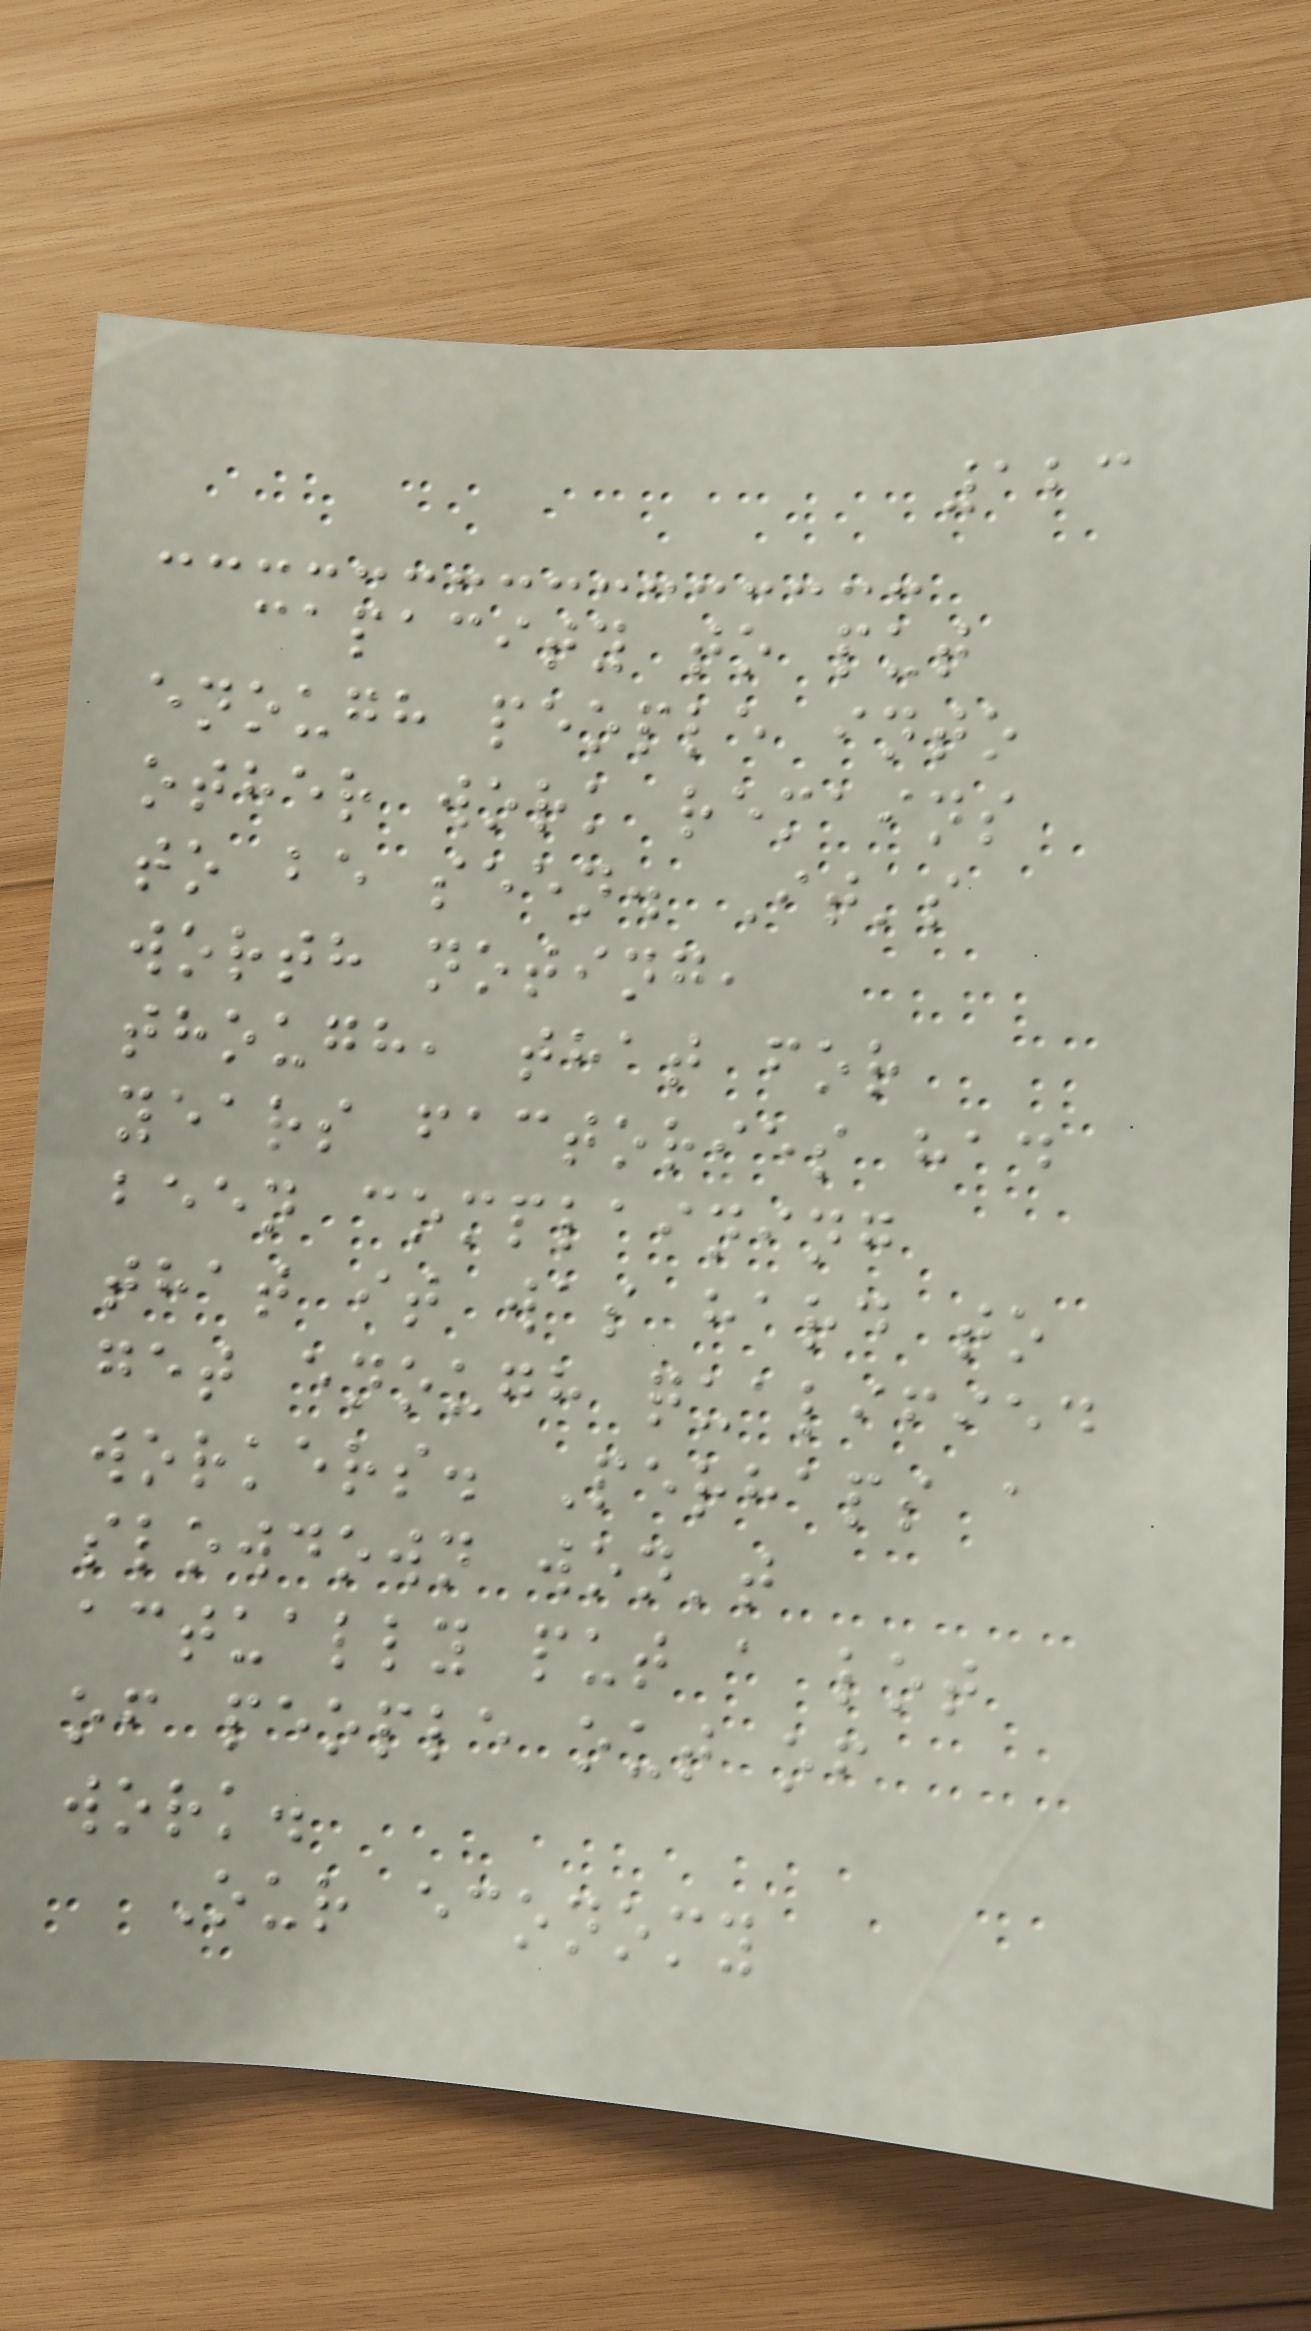123
capacity to put
enough people into
other work remains
to be seen. It's
worth noting,
though, that for
years factories had
been complaining
that it was hard to
get enough qualified
workers. Perhaps a
slowdown won't
actually put a lot
of people out of
work.
Our economy
